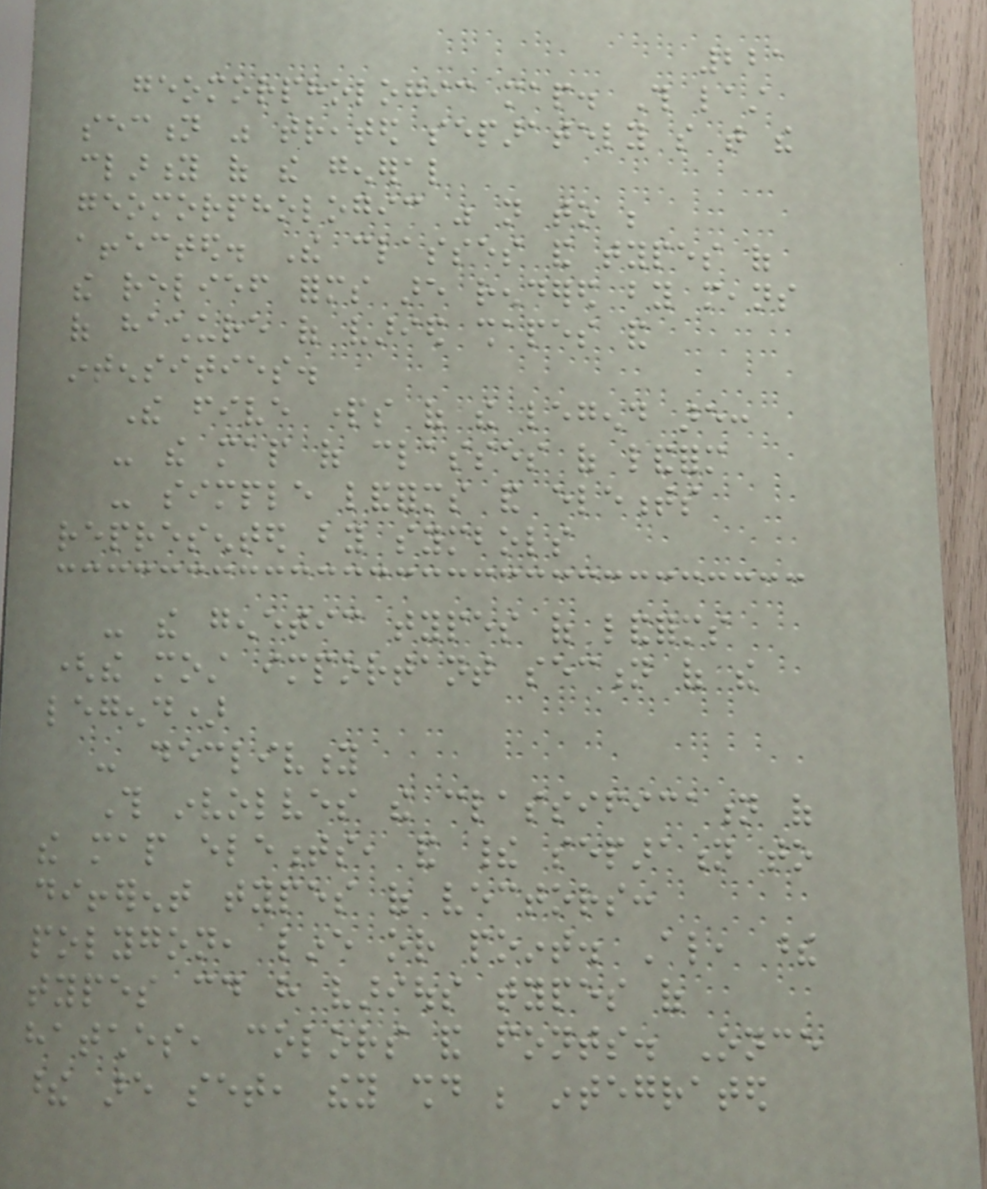221
geomorphologic map. This last
section was treated separately so that the
clarity of the general
geomorphologic was not to be
affected. The classes and types of
the relief forms are rendered by means
of hachure of varied shapes and
intensities.
The five parts of the legend are:
- the map of classes of landform
- simple landforms and elements
represented by symbols
- the genetic types of landforms
(the most important section of the
legend)
- declivity
This involves the classification of
the map elements, and their separation to
different types of vectors:
polygon, line or point. Also, these
types could have various types of
hatches, colors and fonts. Once
these are set, they should be integrated
